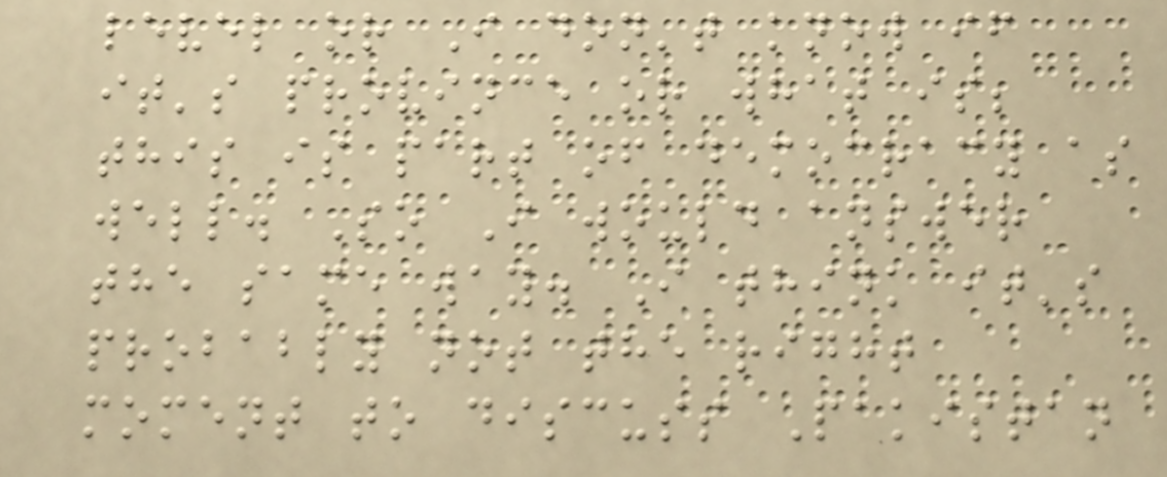level or I don't know if
it's province or what is;
this is part of democracy as
well. So I would answer
the same way. I think it's
probably not the right
moment to discuss Pakistan
